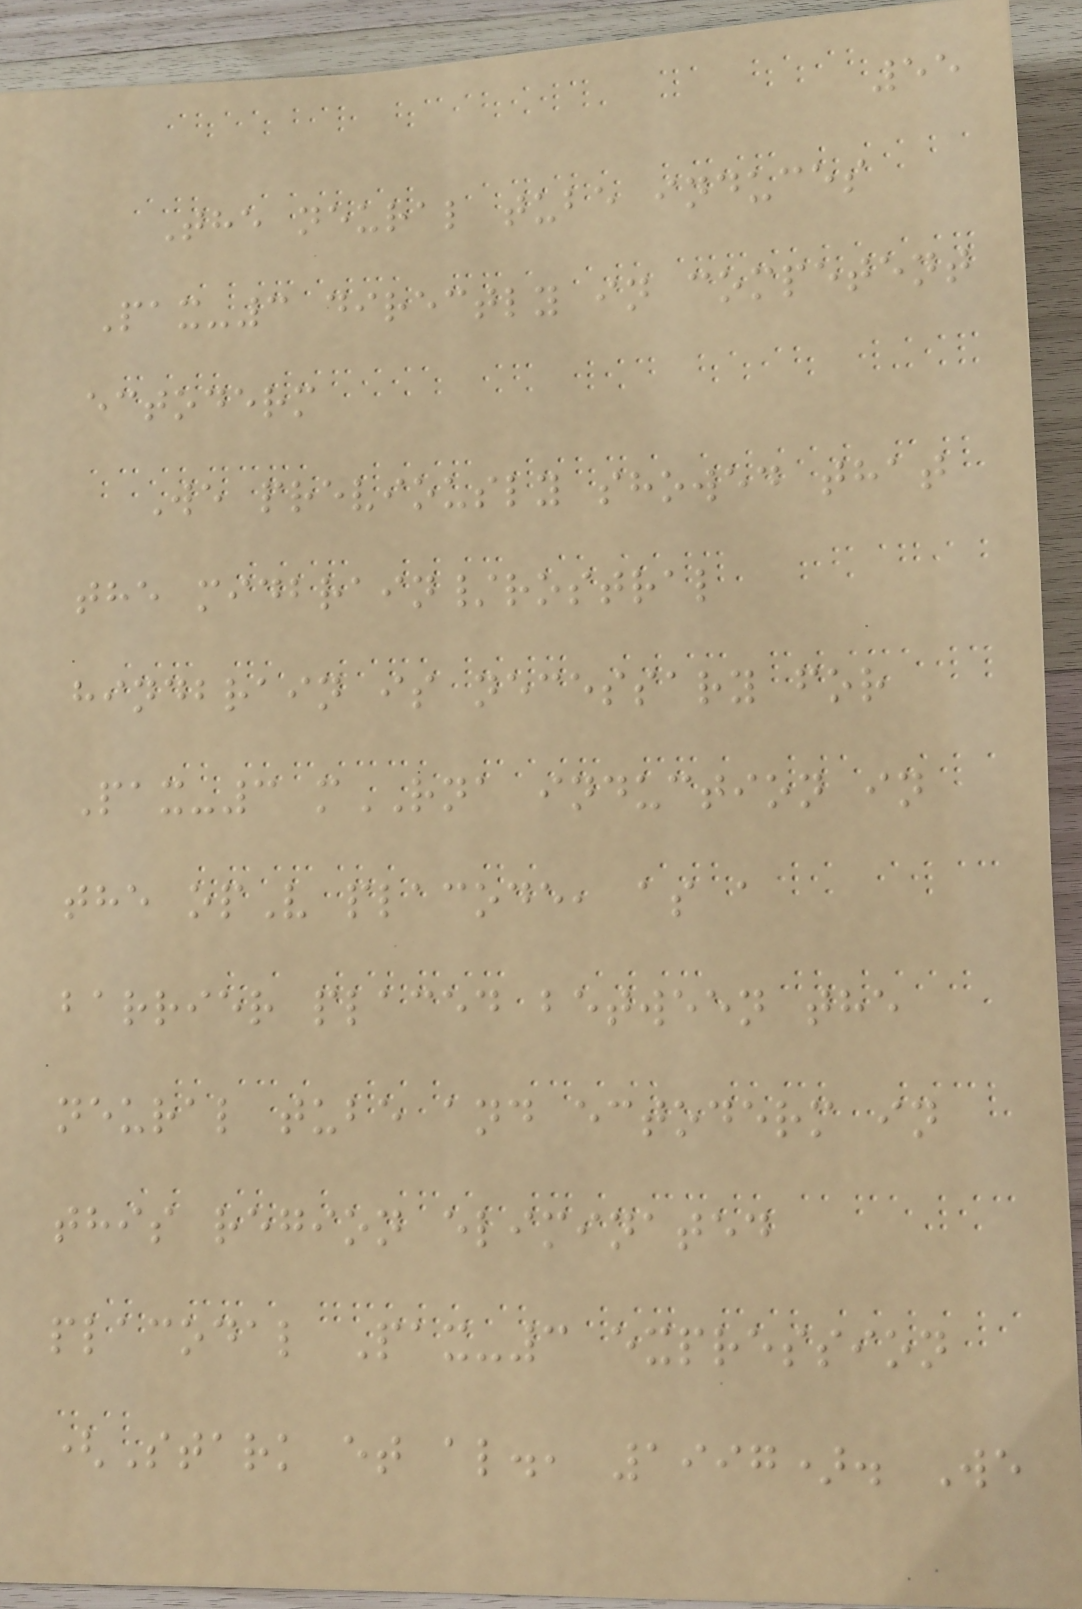55
The neural tube induces
Pax-3 directly in competent
ectoderm
We previously showed that
the midbrain/rostral
hindbrain is necessary for
Pax-3 mRNA induction in
the opV placode, as a
barrier placed between the
neural tube and ectoderm in
this region eliminated
placodal Pax-3 expression
(Stark et al., 1997). We
